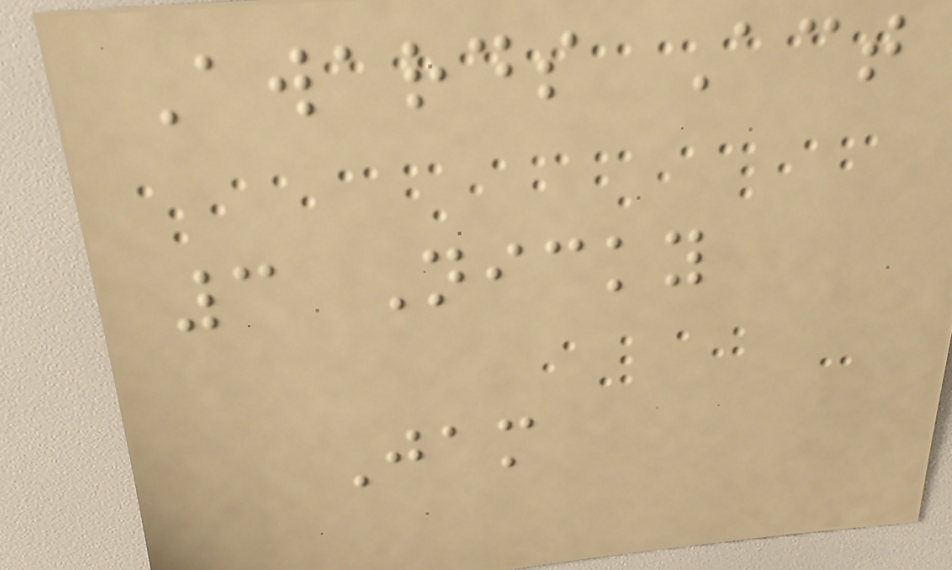Awards Act
3 Nicky
Jam
